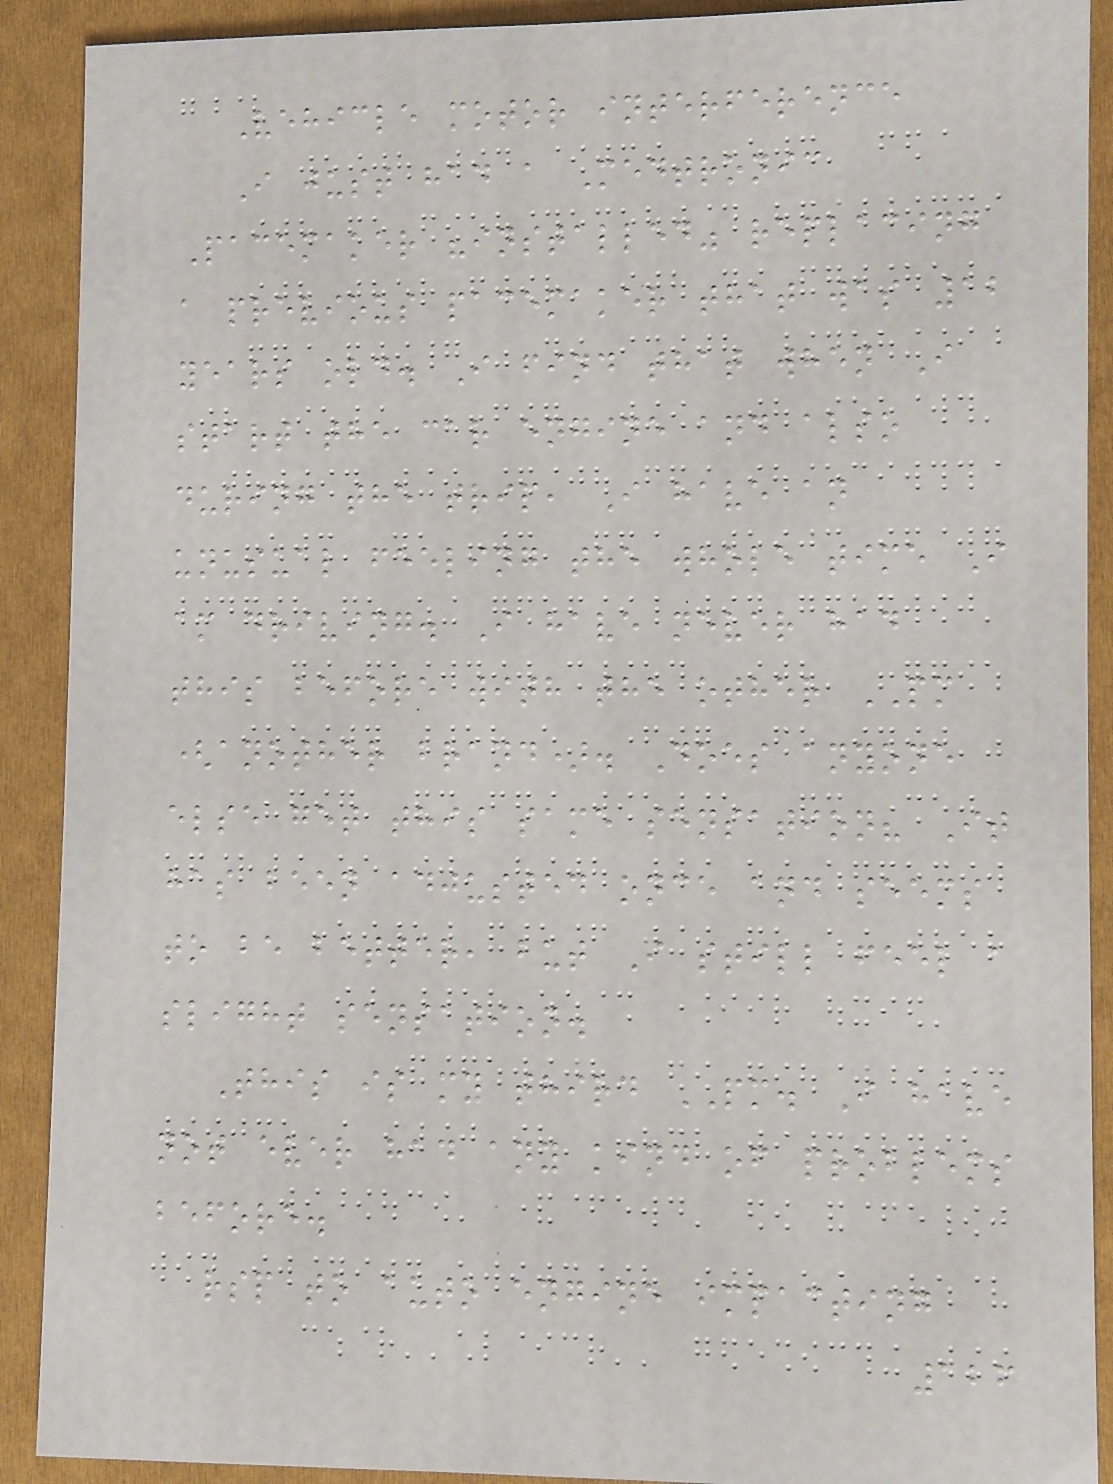Vehicle motor interference
I just had a Medtronic
Pacemaker "installed" replacing
a previous pacemaker that was 12
years old. I find that when I
start the car engine and also
during the trip, I have an
unusual feeling the whole time I
am driving. I have never had
this before with the other PM
(another brand). Does anyone
else get this same sensation? It
has been adjusted once and seems
to be better, but I still feel a
slight sensation.
This is my third PM. I have
not ever had any kind of problems
before.
rsp to auto engine impacting
126
